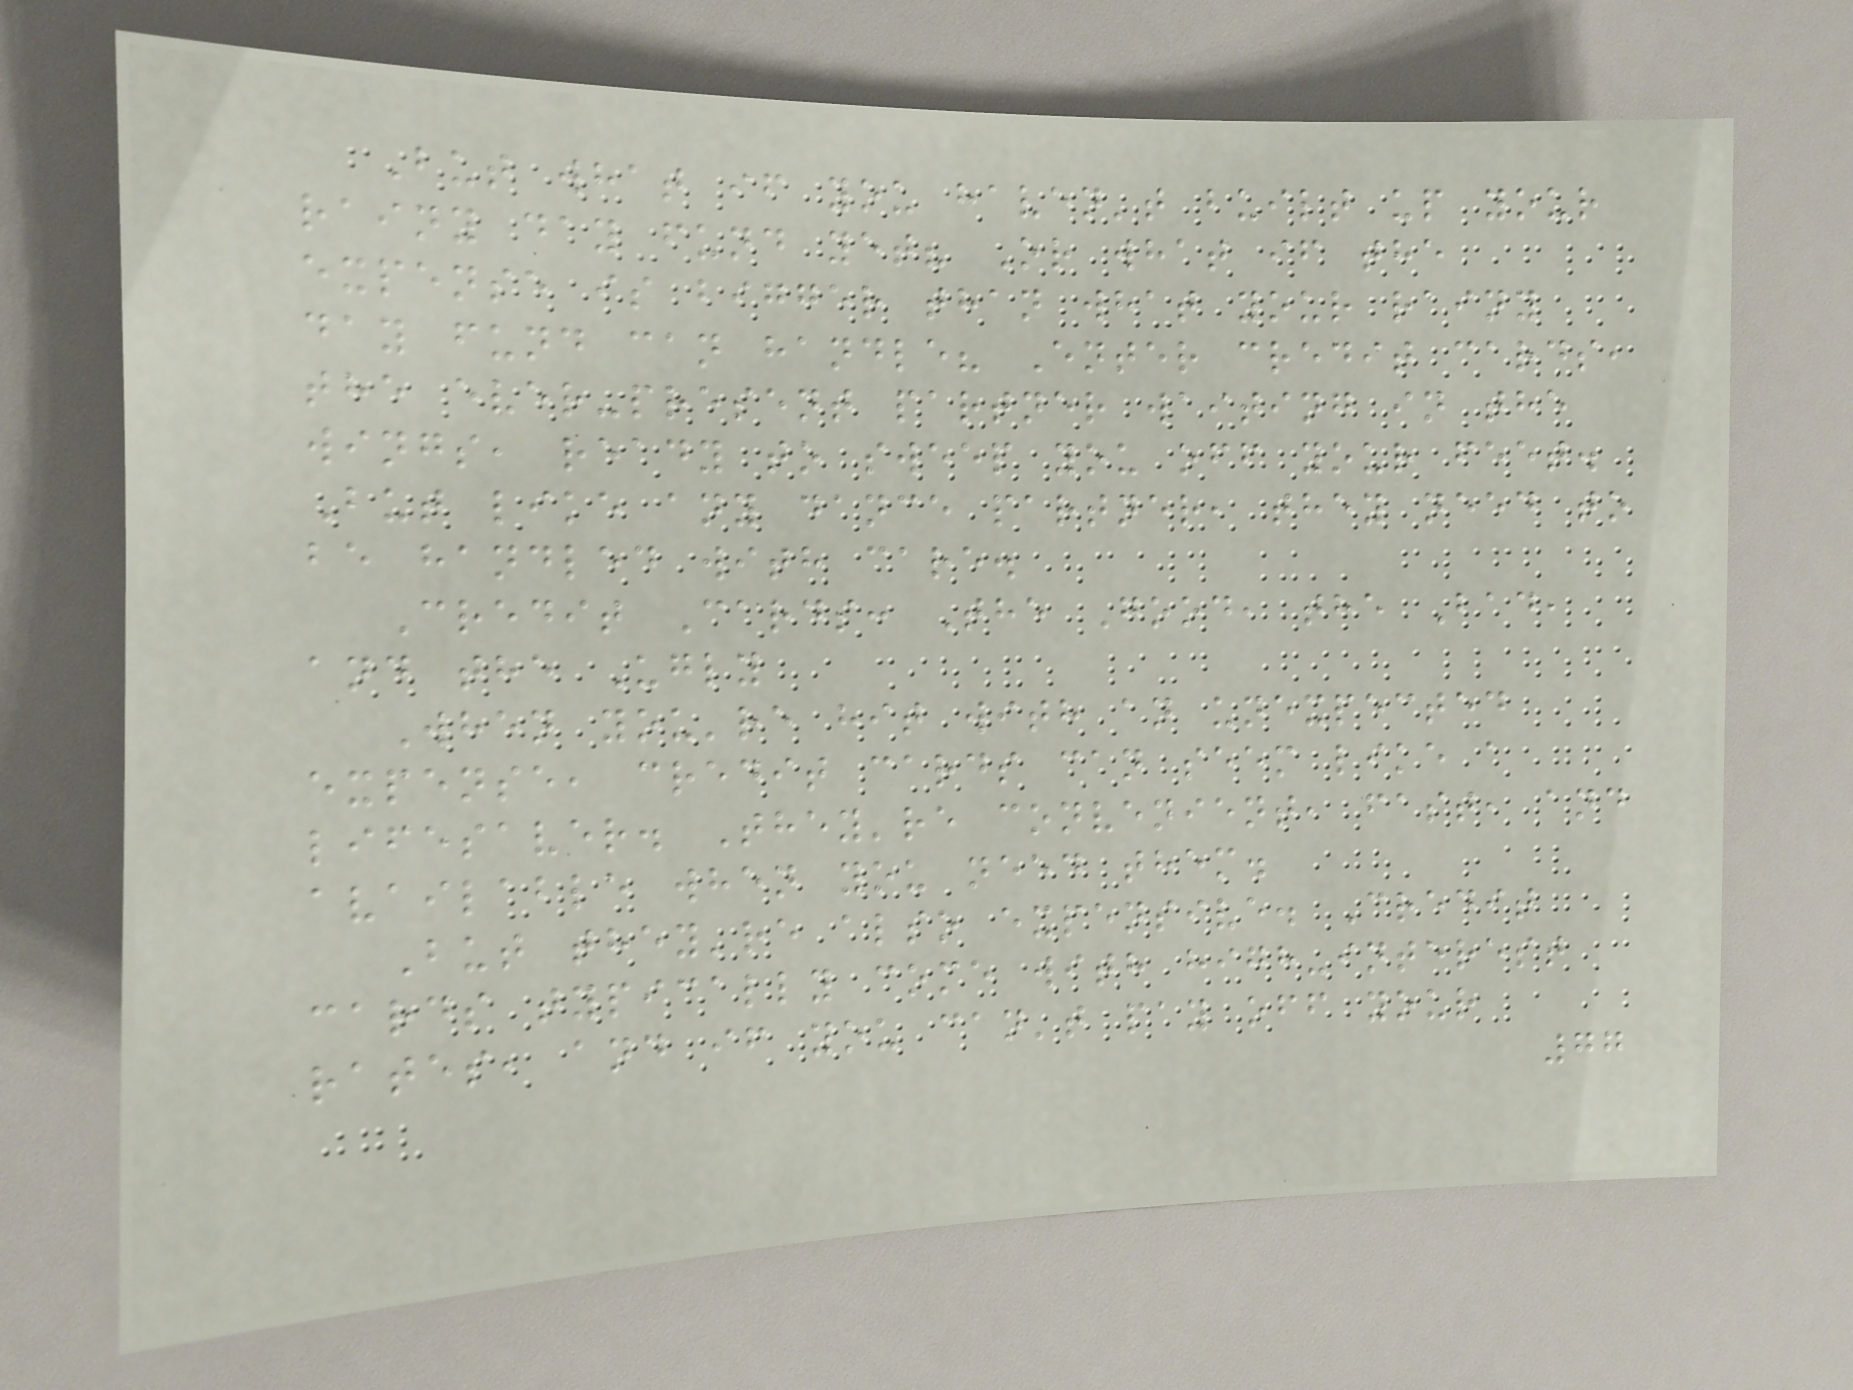But what if you haven't built up your
rainy day fund yet? Or what if the
expense is bigger than what your rainy
day fund can handle? Enter credit cards,
the ever-present partner waiting in the
wings, ready to sweep you off your feet.
But like any dance partner, they need to
be handled with care.
Credit Cards: The Good, the Bad,
and the Ugly
When you're hit with an unexpected
expense, credit cards can seem like a
lifesaver. They're convenient, fast, and
available when you need them.
But they're also expensive. Credit
cards typically come with high-interest
rates, and if you can't pay off your
77
